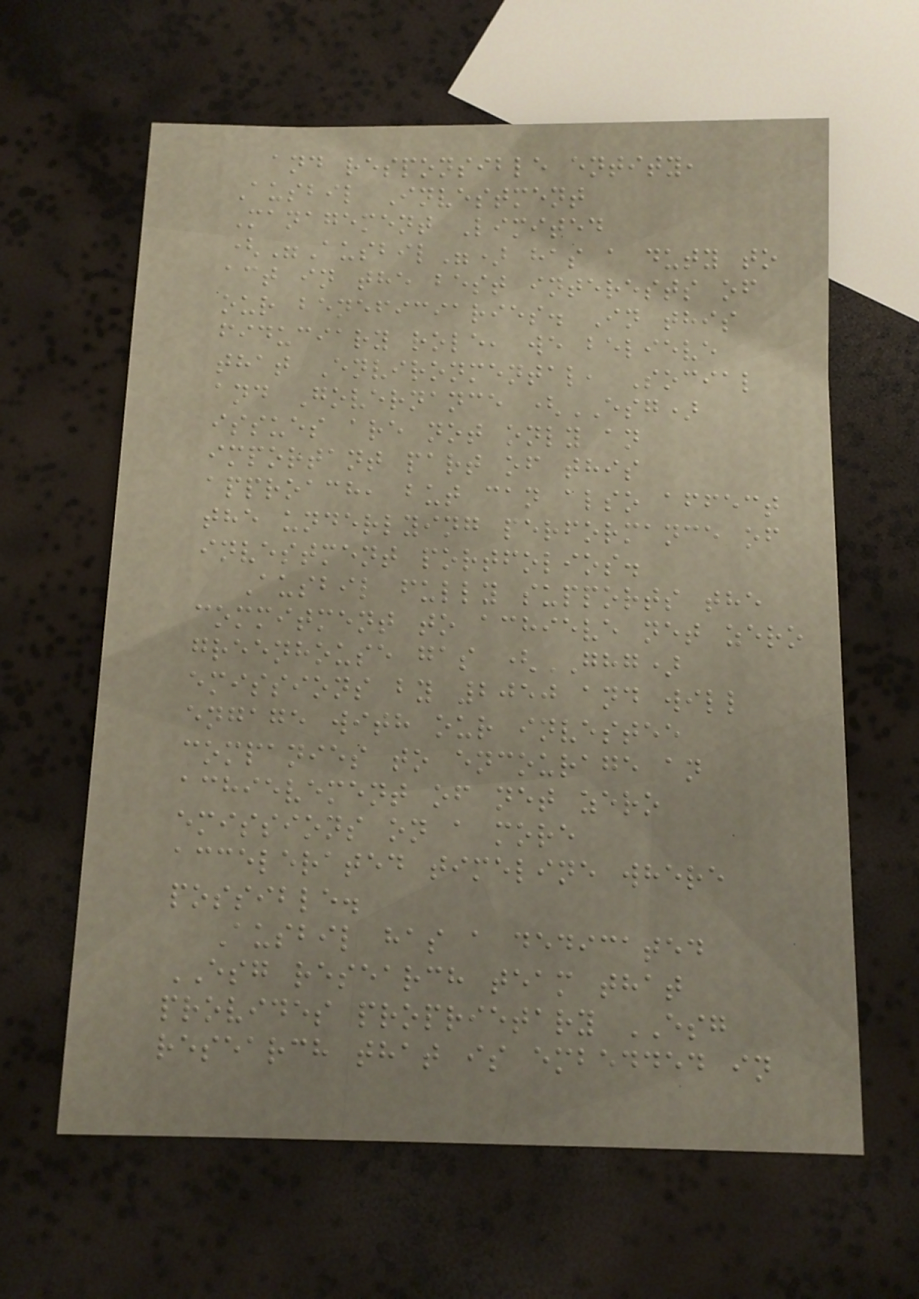and responsible entity,
Ausbil Investment
Management Limited
("Ausbil") has a duty to
act in the best interests of
our beneficiaries. In this
fiduciary role, we believe
that Environmental, Social
and Governance (ESG)
issues are not only an
important part of this
approach, but can also affect
the underlying performance of
investment portfolios.
Ausbil fully supports the
commitment to achieve net zero
greenhouse gas (GHG)
emissions by 2050 and will
engage with our investee
companies to encourage an
achievement of net zero
emissions on a more
accelerated timeline where
possible.
Ausbil has a dedicated
ESG research team that
provides proprietary ESG
research that is embedded in
